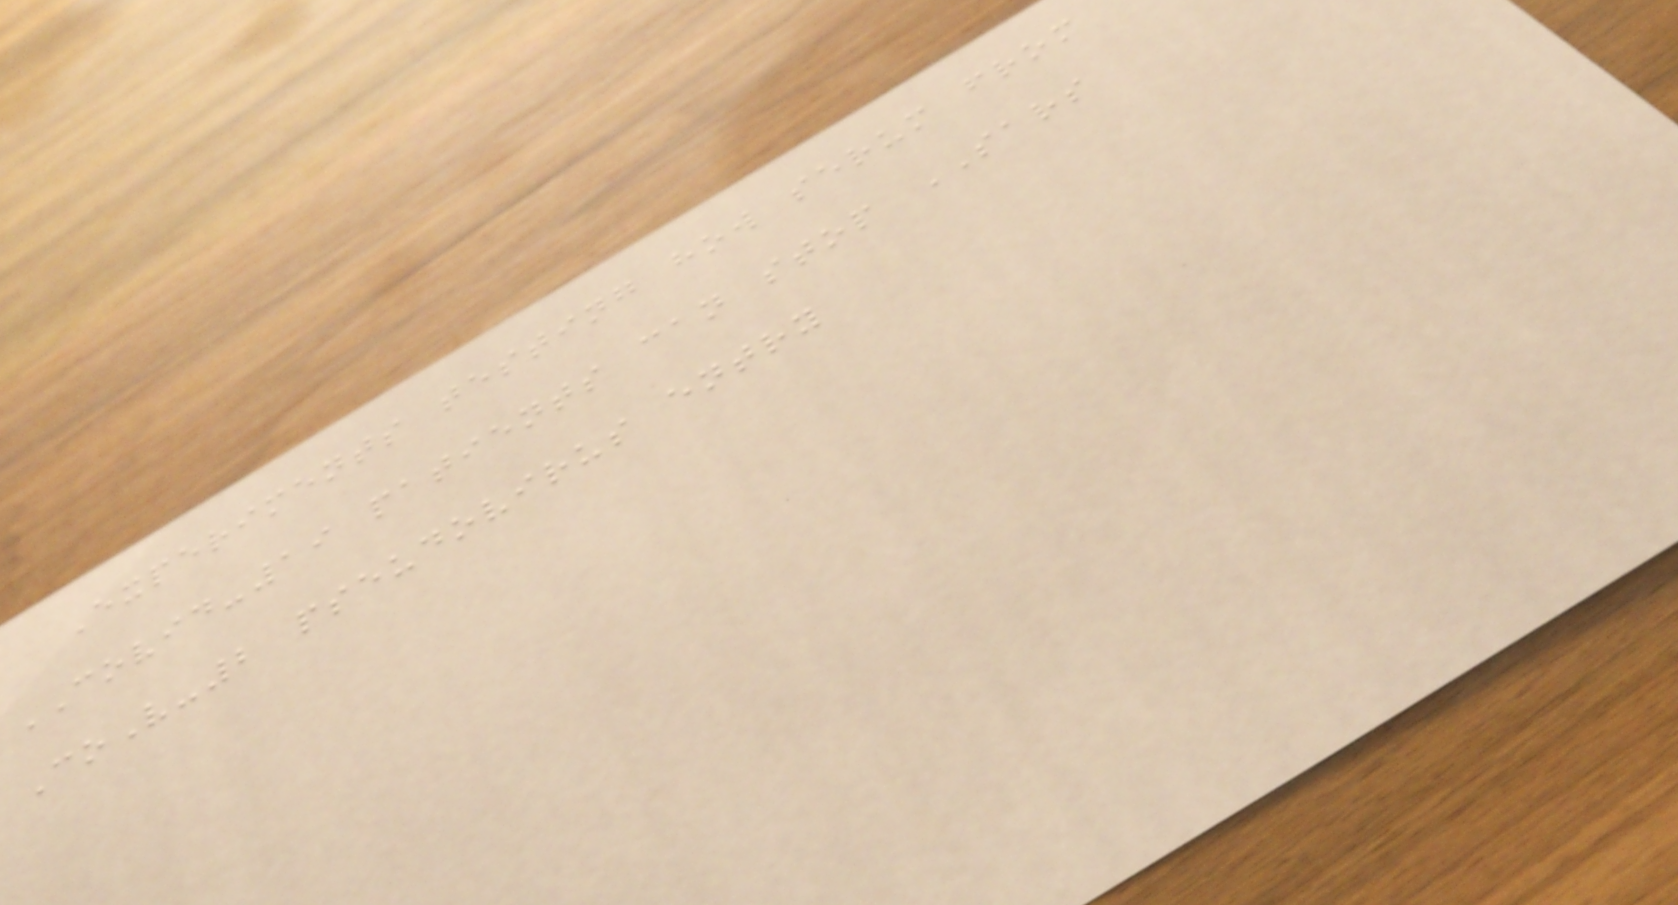Experiments testing how serum from
COVID-19 patients can stop SARS
CoV-2 pseudovirus entry
